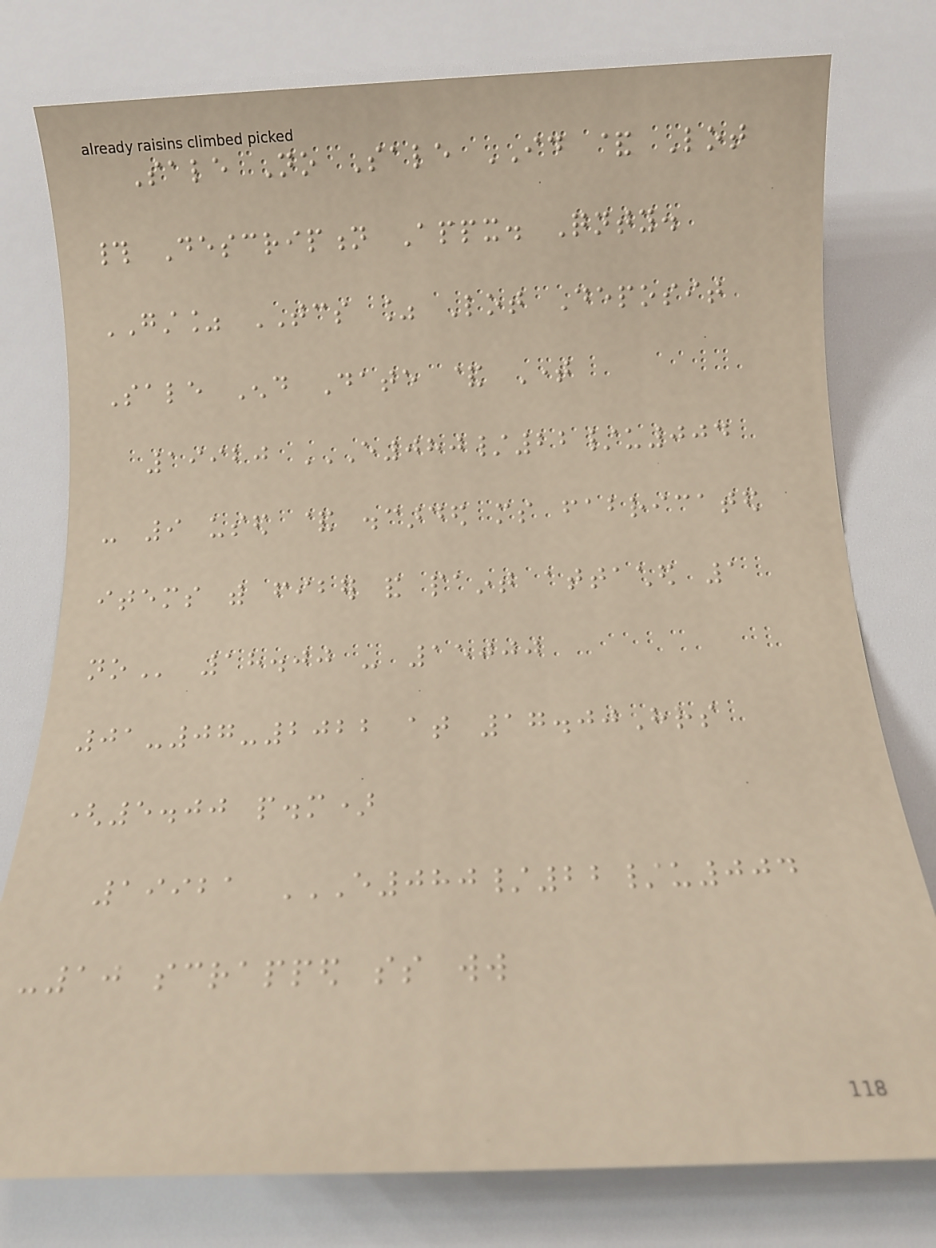Sale No Sale ID & Lot
# Description Appx. Qnty.
GST% TCS % Lot Deposit
Sale End Date & Time
19920 E080/22/U004
- 9 USED & DISCARDED MS FABRICATED
ITEMS WITH FIBER AND PAINT ATTACHED 1
NO 18.00 - 15000
01-07-2022 at 17.00Hrs
(5.00 p.m)
19921 E080/22/U004
-10 SCRAPPED SS WW
